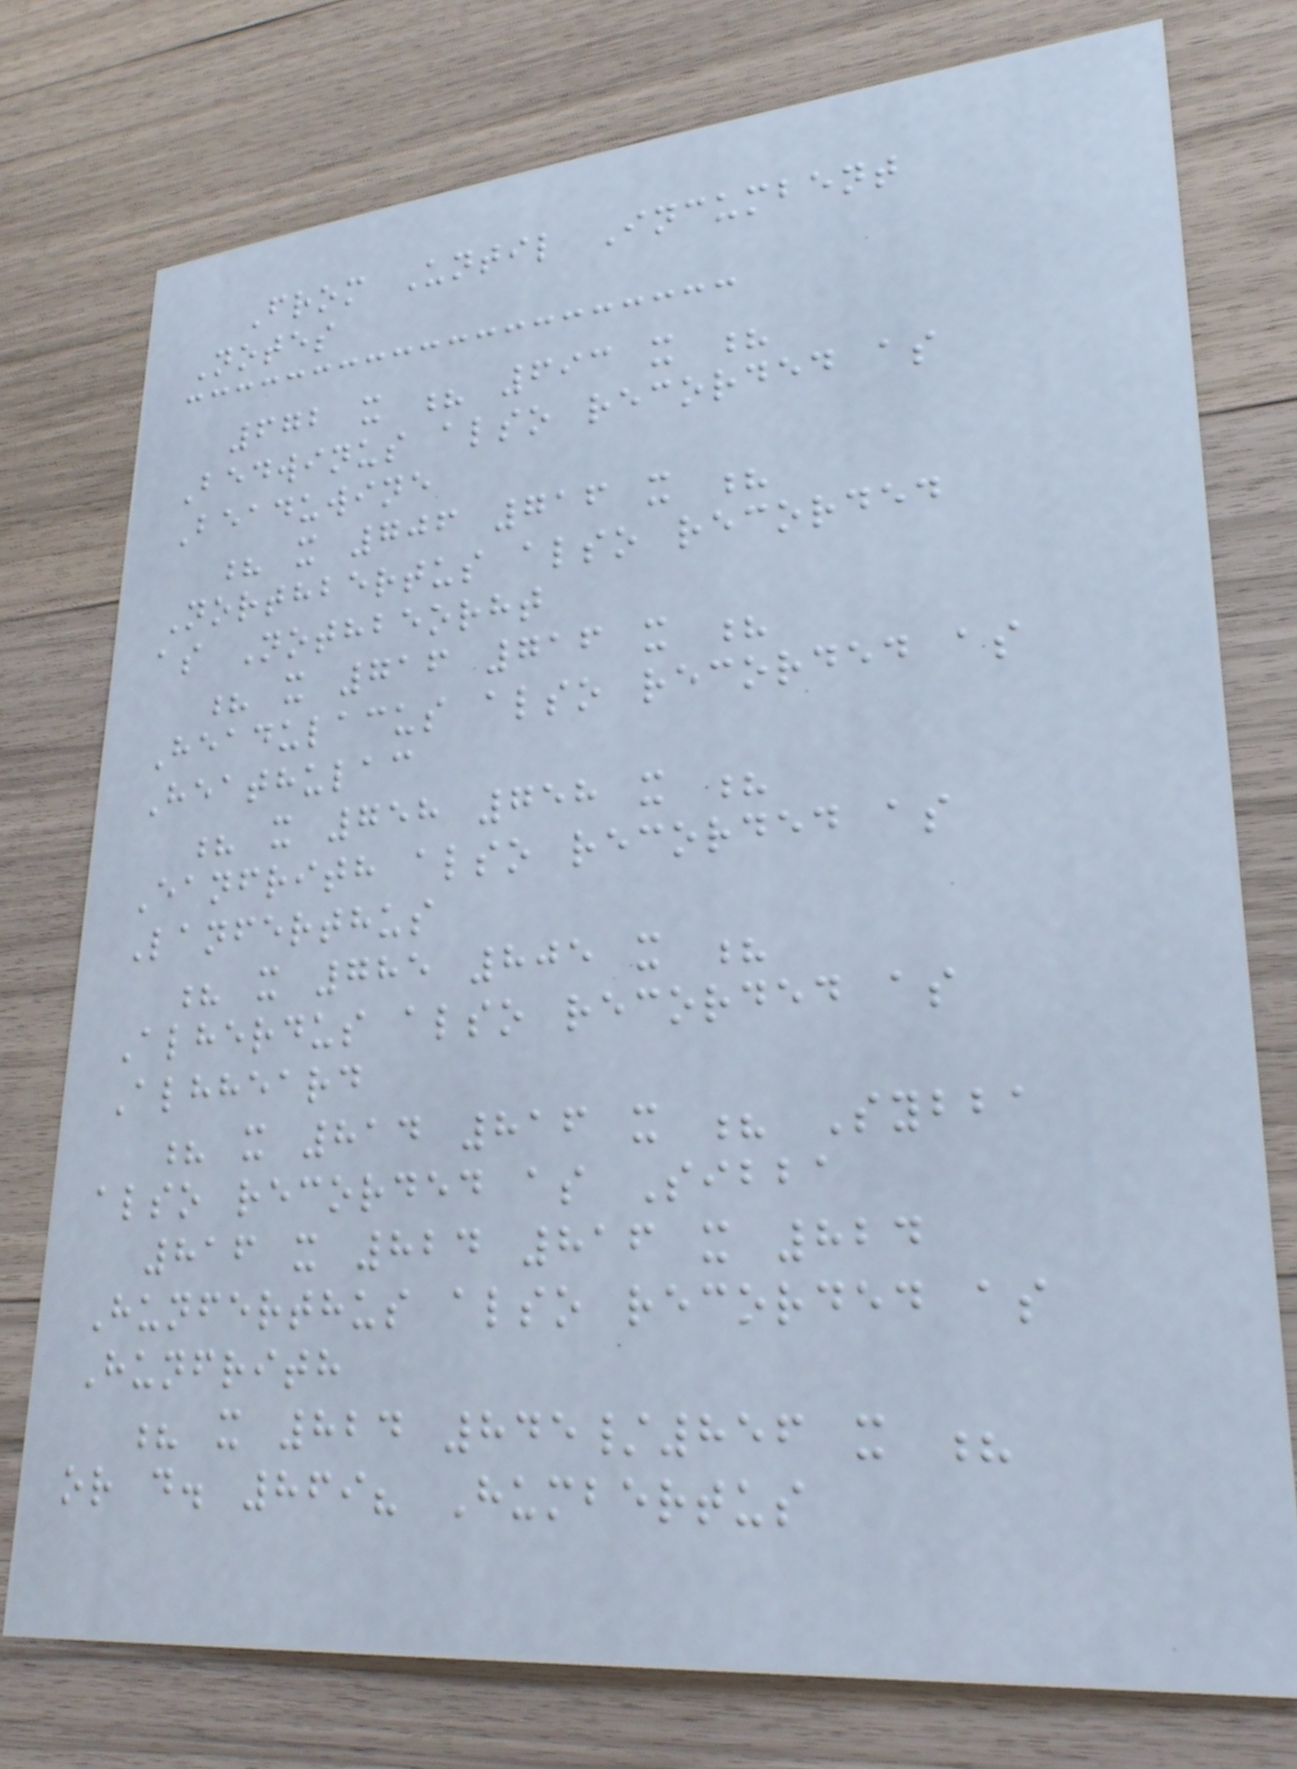From Until Incumbent
Notes
672 x ? 693 x ?
Bedwinus also recorded as
Beaduwine
? x 706 716 x ?
Northbertus also recorded
as Nothbeorht
? x 716 716 x ?
Headulacus also recorded as
Heathulac
? x 758 758 x ?
Eanfrith also recorded as
Lanferthus
? x 785 805 x ?
Alherdus also recorded as
Alhheard
? x 814 816 x ? Sybba
also recorded as Sibba
816 x 824 816 x 824
Hunferthus also recorded as
Hunfrith
? x 824 845/856 x ?
or d. 869? Humbertus
